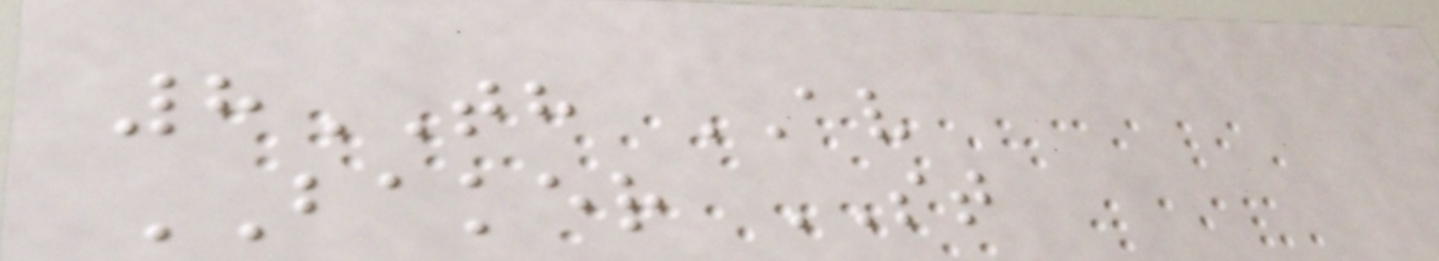8TH AV
BAKER ST
